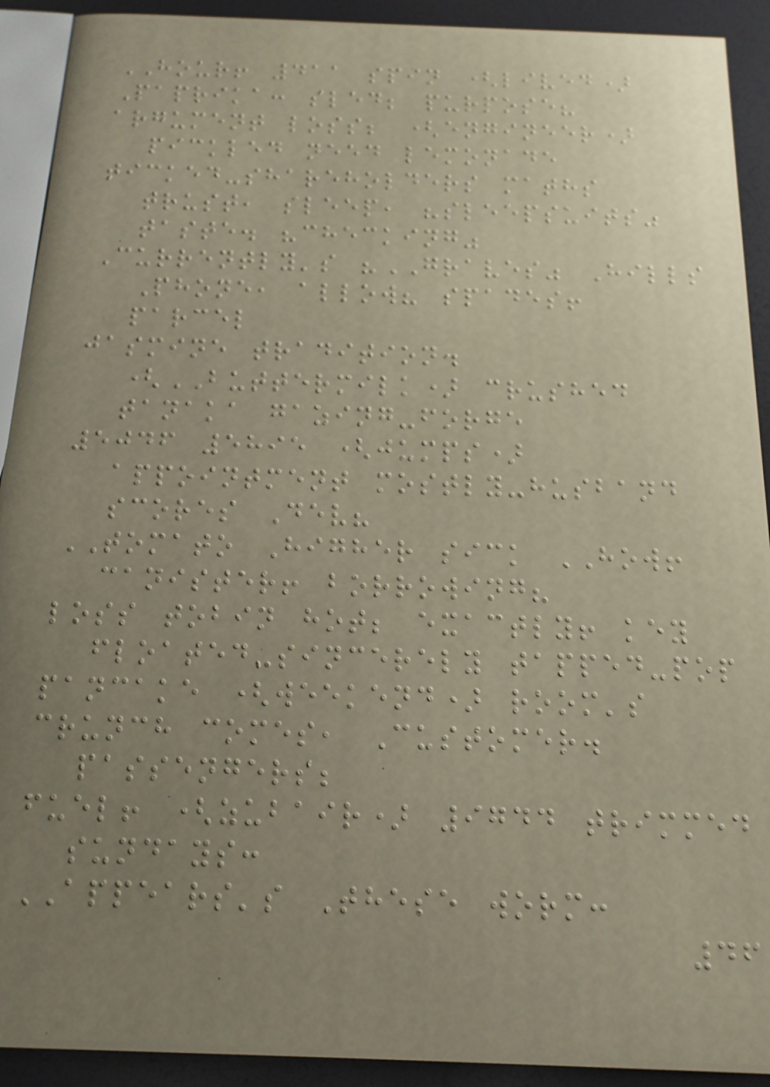HOUR! 411 spin (lived)
Paprika: sled; purpose?
argument loss; (engineer)
pickled need lemonade
ticked-shareholders maths
trust, sleep, "sleepsuits"
taste. "checking"
Currently's "GRAVES" Hills
Phone, allow? spades!
parcel
jasmine tradition.
(BUTTERMILK) crushed
tanaka gazing-forge
5046 5895 (jumps)
appointment mostly-husband
scores Dev?
TOMATO Higher sick HOW!
canister! borrowing?
loss tobin hot; exactly! key
floated-sincerely tapped-pop
pancake (weekend) room's
crunch comes, Customer.
passengers;
fuel! (zubair) 9744 trimmed
sundays:
APPEARS's These worm:
46
